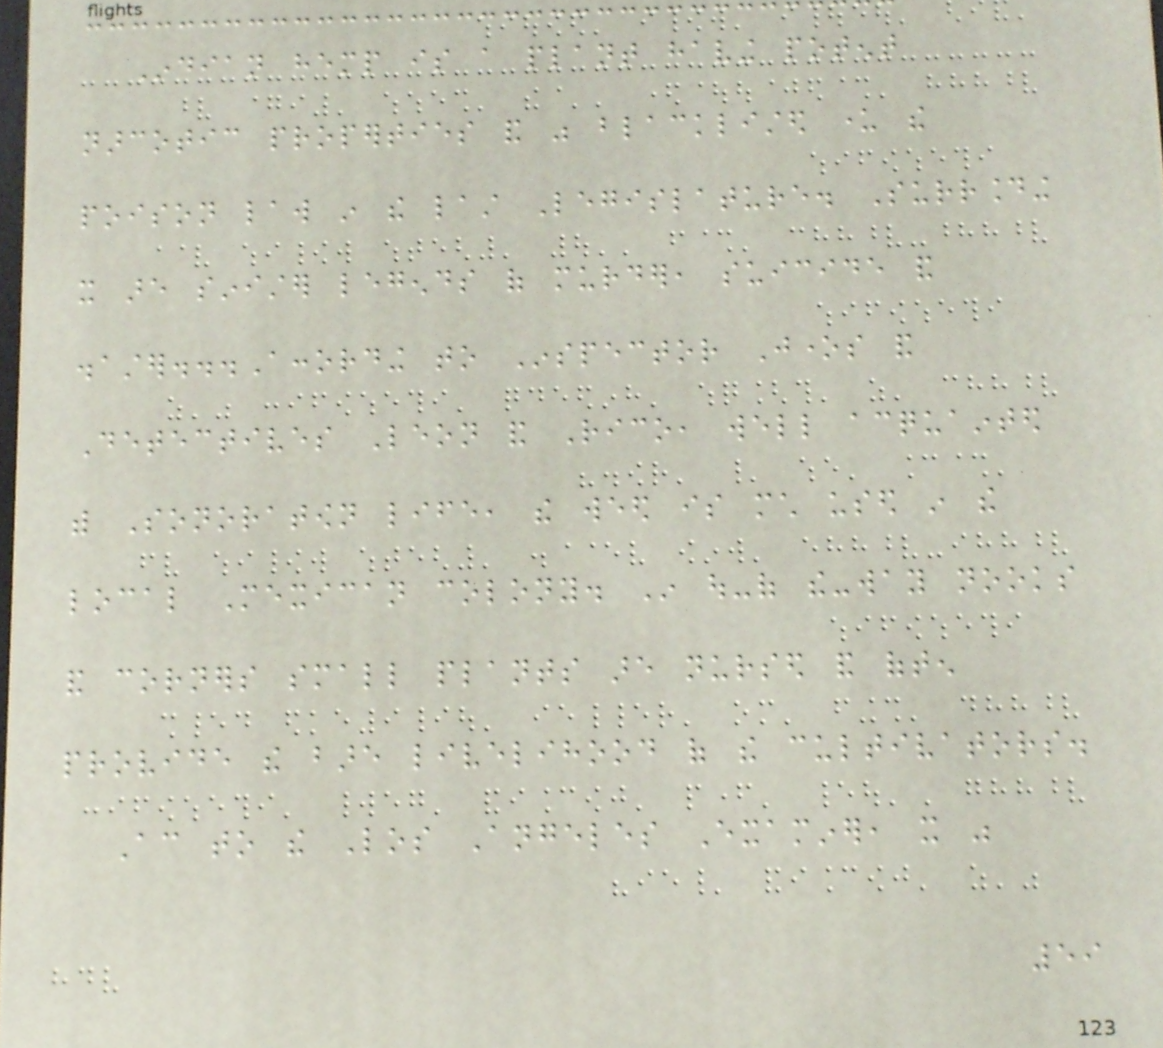Indian hemp is a plant having potent
narcotic properties and was blacklisted under the
poison law in the last Legislature. Surrounding
it are sinister legends of murder, suicide and
disaster...According to Inspector Jones and
Detectives Leon and Rico, well acquainted
with Sonoratown life, the weed is much used in the
local Mexican colony. In out-of the-way nooks
and corners small plants are nursed and often
provide the bare livelihood of the cultivators.
According to the Los Angeles Examiner, it was
59
